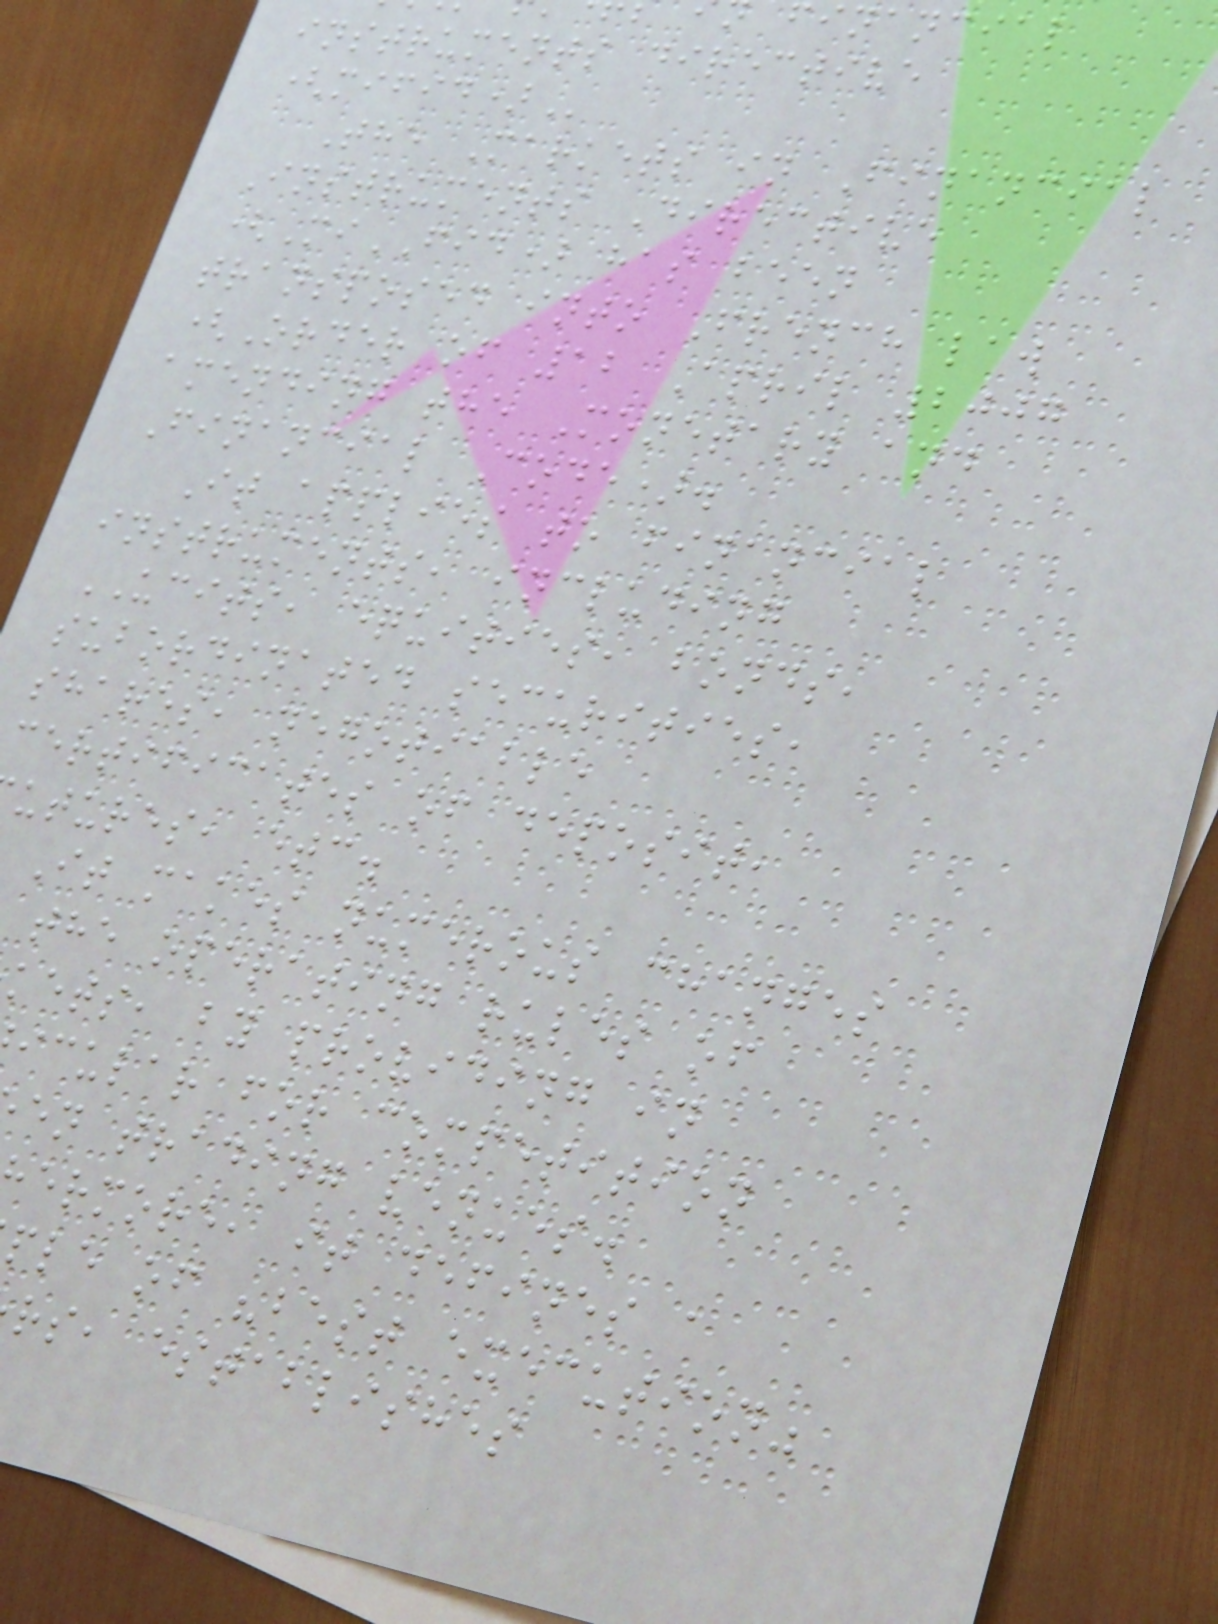financial
instruments directive
The Markets in Financial
Instruments Directive
(MiFID) has been
transposed into French law
(Order of 12 April 2007
amending the Monetary and
Financial Code).
It applies to financial
instruments, including
UCITS, equities, bonds,
subordinated securities,
shares, negotiable
certificates of deposit,
utures, etc.
It makes numerous changes
the operating rules of
kets, by providing in
icular for competition
en trading venues.
ermore, it defines a
ple of "best execution"
rs, establishes
